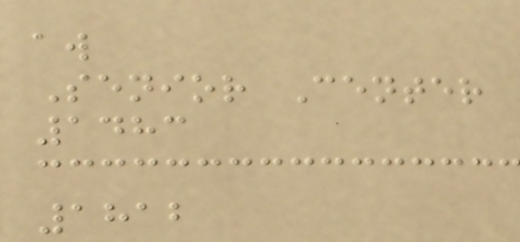aw
Senior Center
1483
1812
